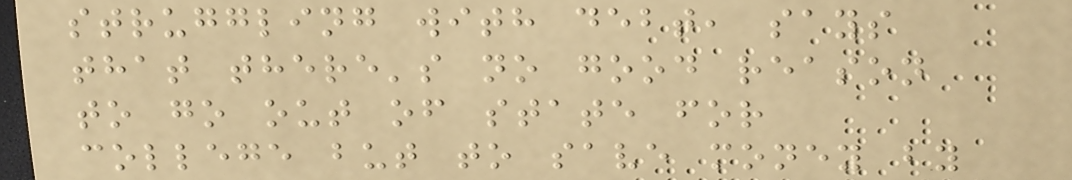struggling with debt, says
that there's no good reason
to go out of state for
college but to save money by
